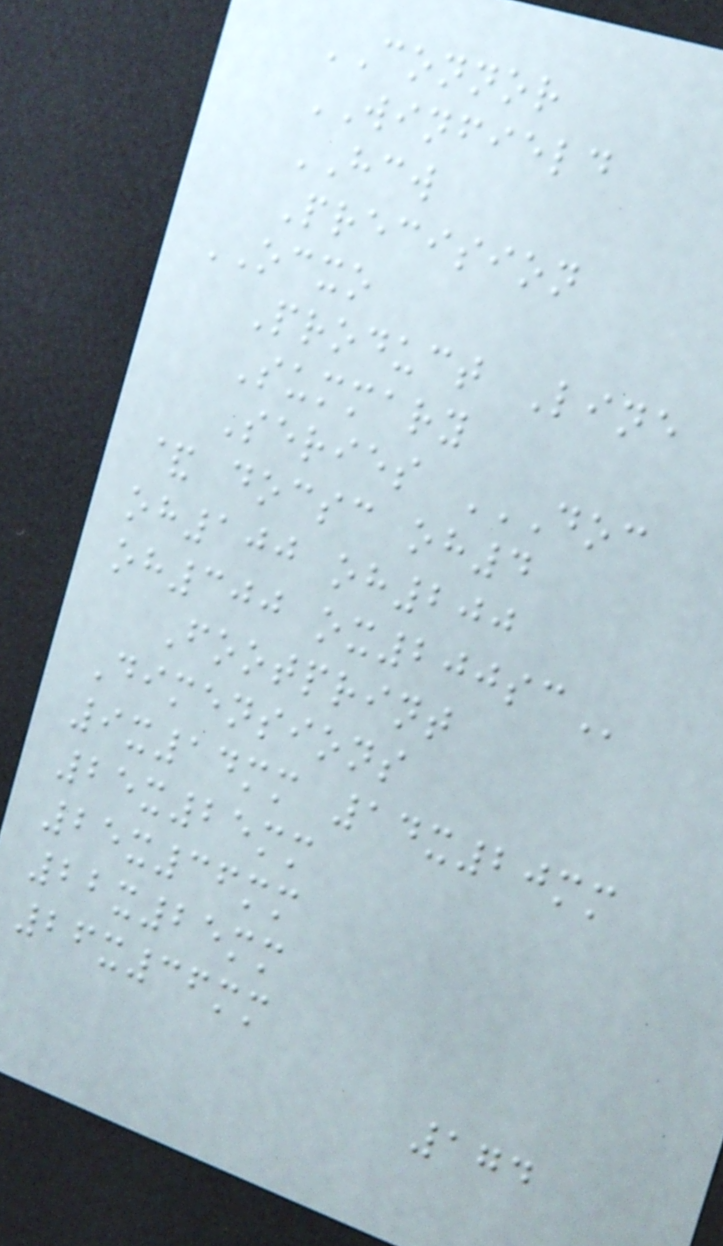CONNOR
WINFIELD
HCW
Precision
OCXO
Product Line
Summary
Series DOC
& DOCSC OH4
OH100 OH200
OH300 OX200SC
Footprint
Dimensions
9x14mm 14x20mm
25x25mm
25x36mm
22x25mm
26x36mm
174
